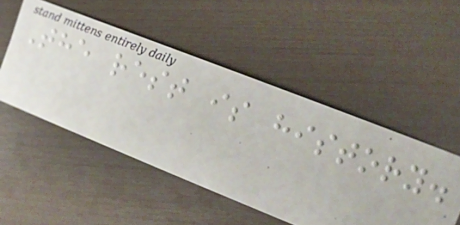The rest is history.
